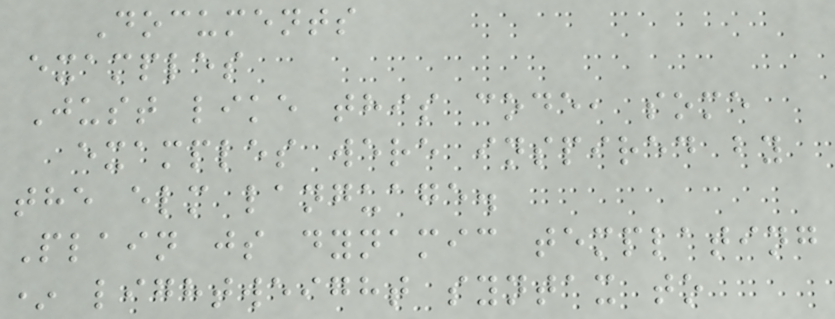Documents
examples
Just like this code, some
examples were inspired by
the elm language.
Plain js dynamic templating
* lightweight syntax to
